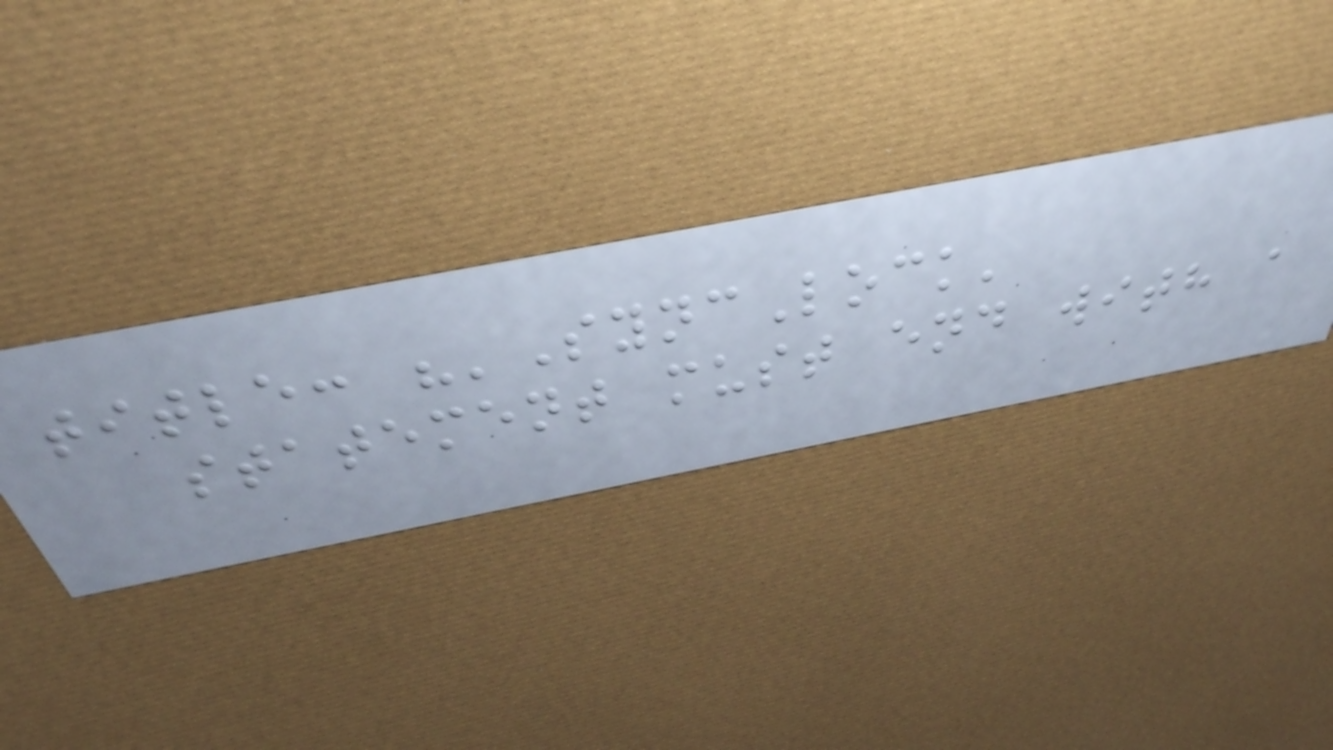title: "'SyncLock'
statement must end with a
